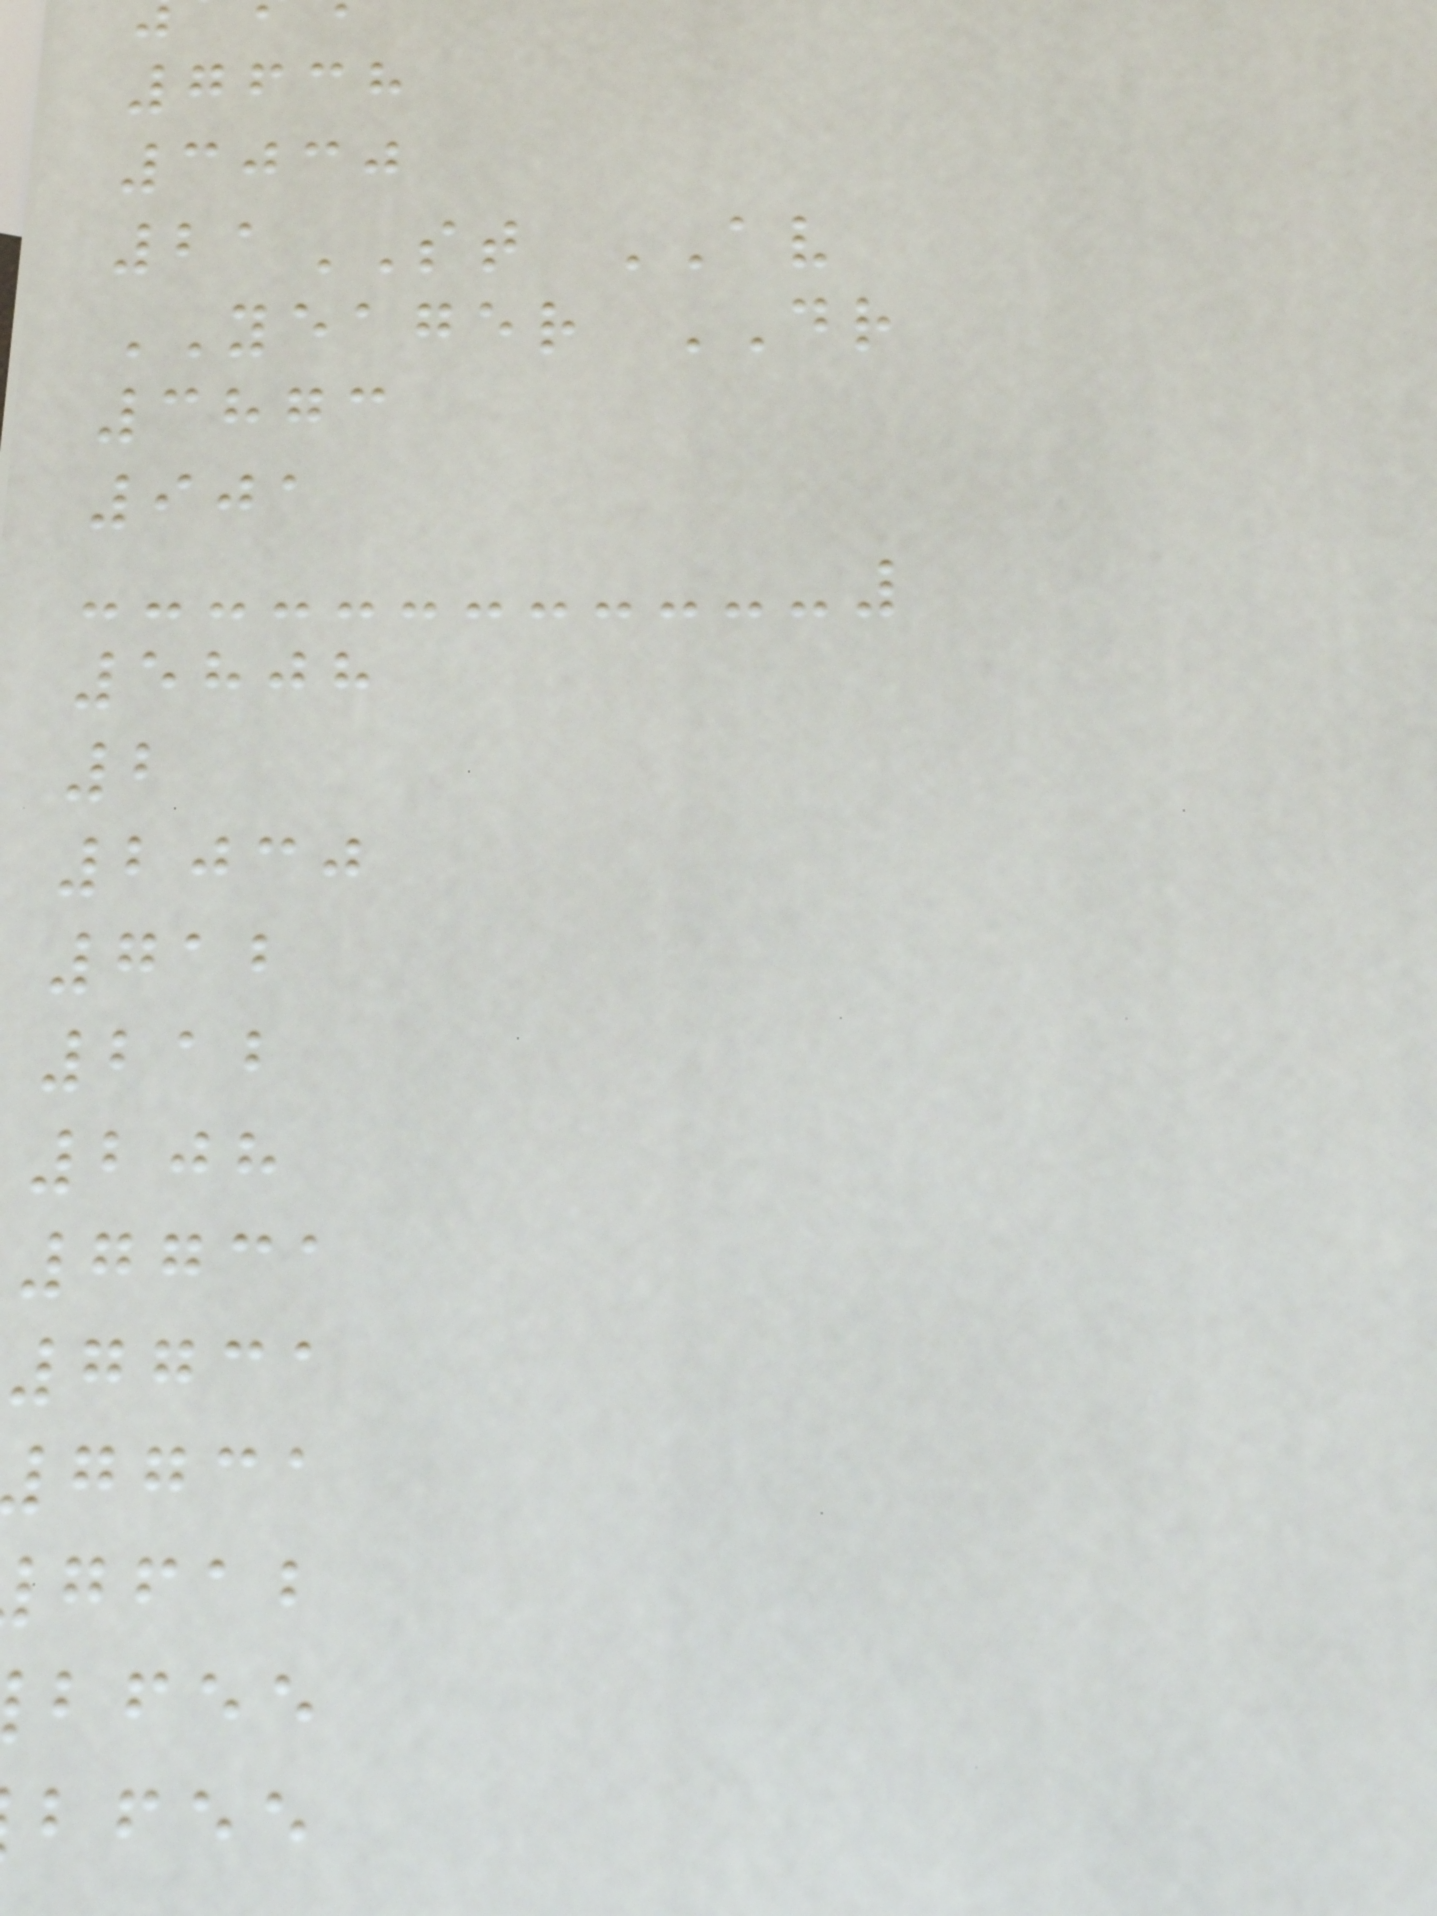7638
3030
21ST AV
YEAGER DR
3873
901
5808
2
2030
712
212
208
7731
7731
ggca
gfab
bfee
bfee
